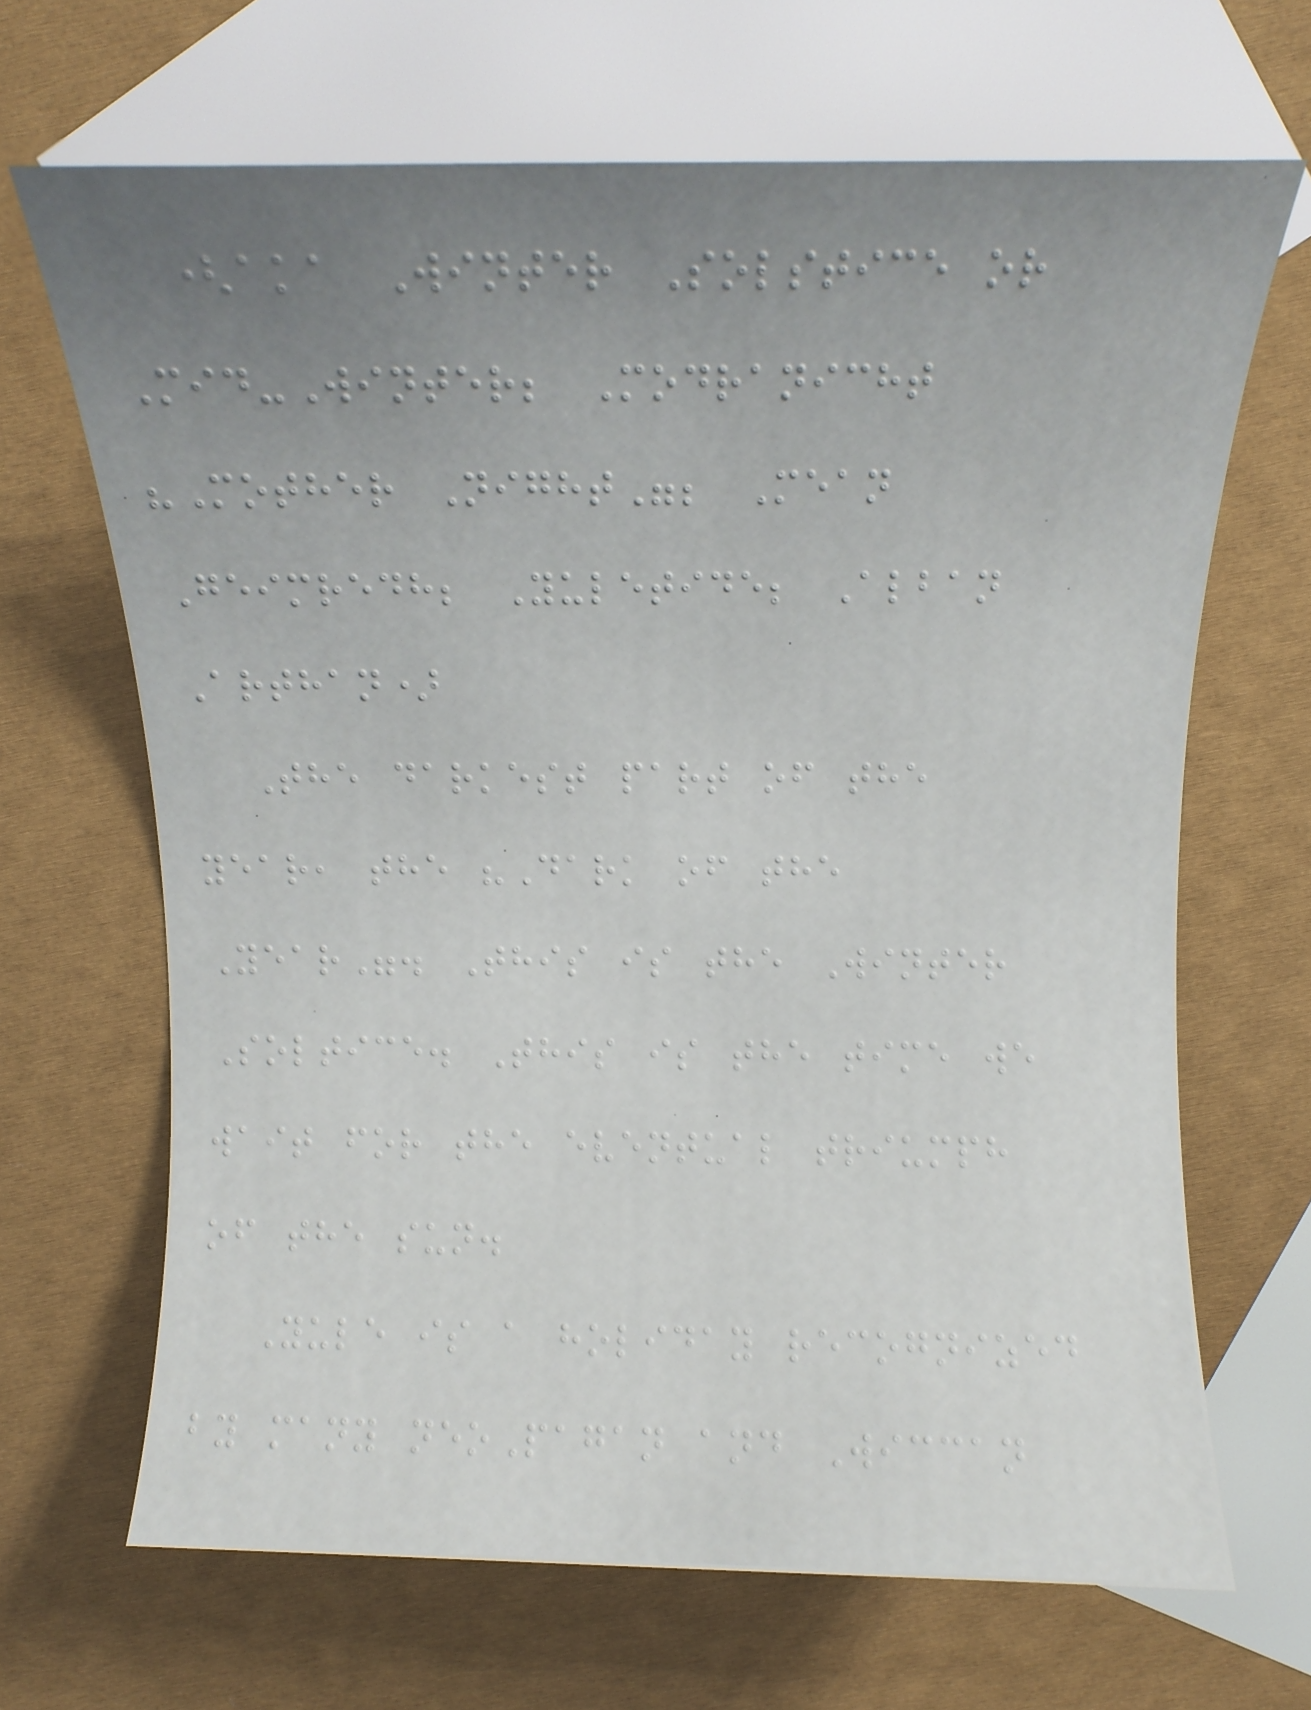(aka Winter Solstice or
Mid-Winter; Modranicht
"Mother Night"; Mean
Geimredh; Yuletide; Alban
Arthan)
The darkest part of the
year, the "Dark of the
Year". This is the Winter
Soltice. This is the time we
wait for the eventual triumph
of the sun.
Yule is a holiday recognized
by many neoPagan and Wiccan
